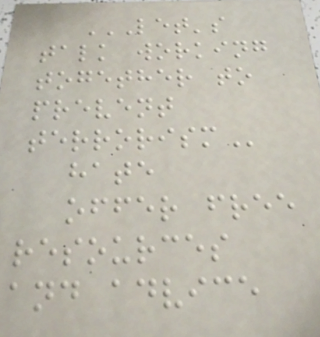LET'S
TALK WORKING
TOGETHER TO
PREVENT
TERRORISM
hate
offer free
resources
and advice
